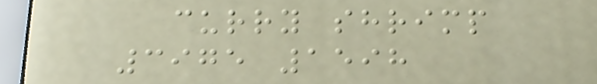curry shrimp
3975 1598
